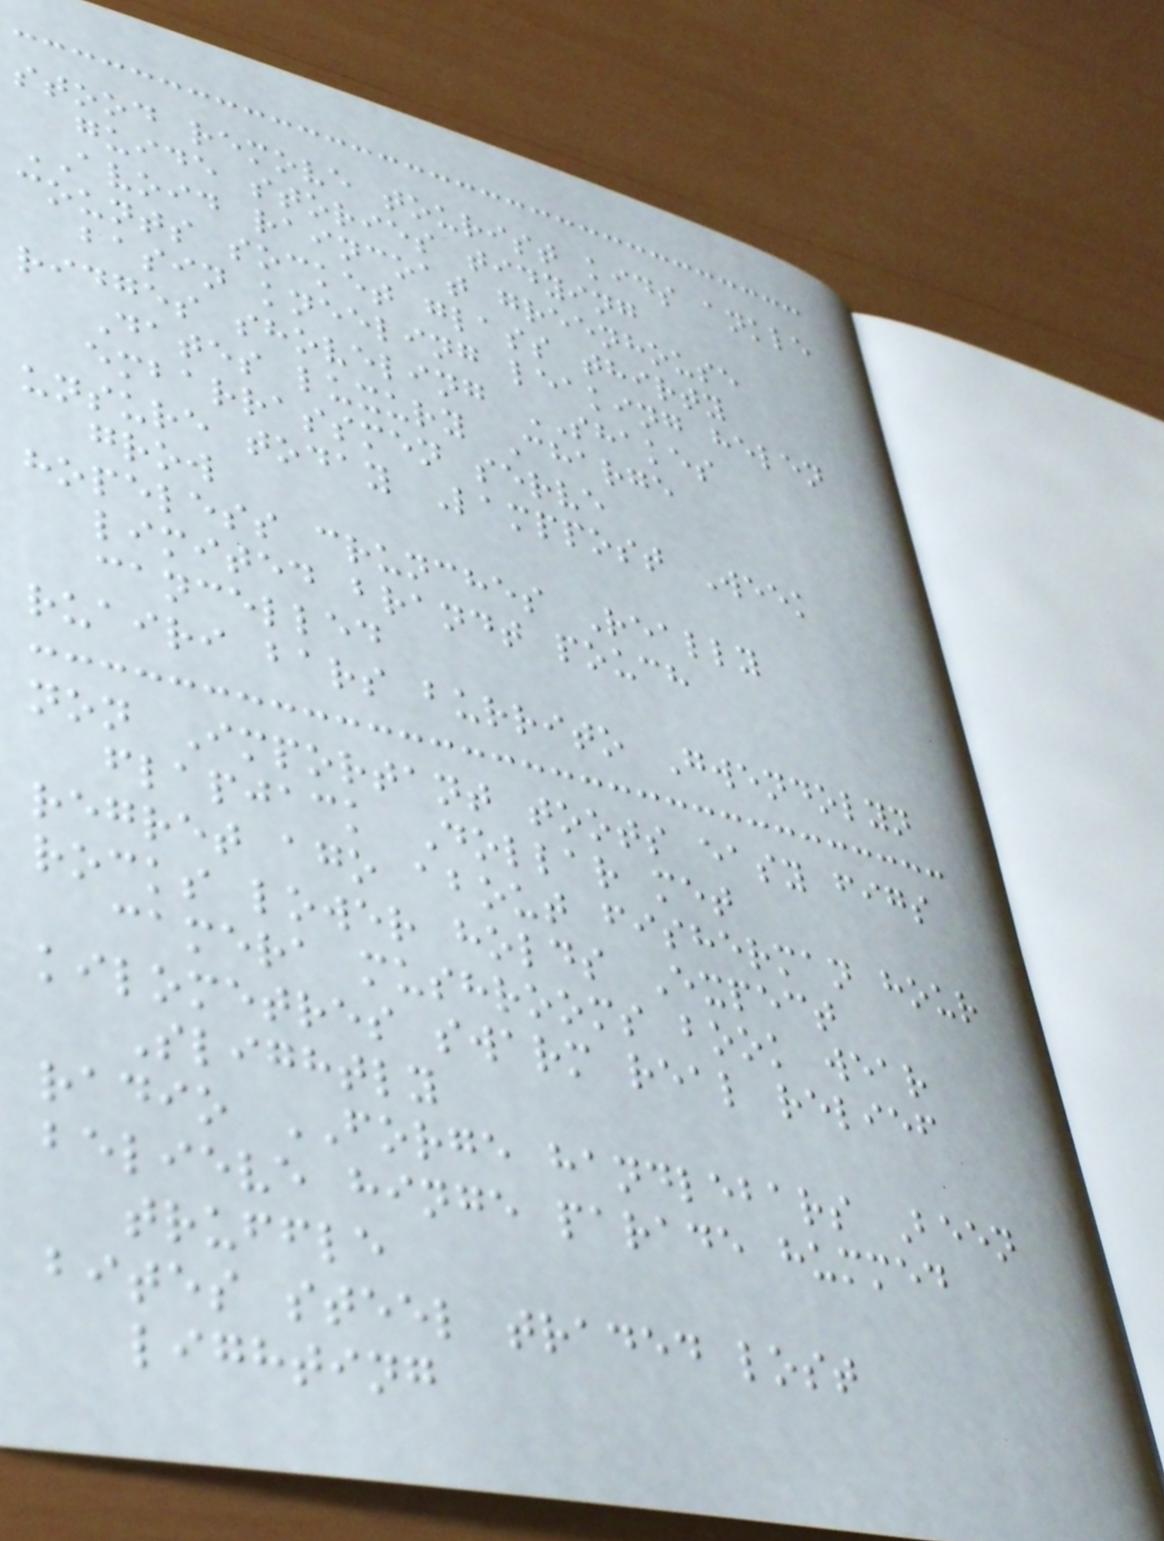stood remove tourist kids ankle
guide stories tidying
AVOID raincoat greenhouse
counts socket glass thirty
basin kneeling leaking helen
ridges shoveling SHAKES
Dates luxury Charge
embarrassmen serve
unsure today Lamppost Week
grow
hopeless crunches Really
limited brandt pouch
cancelled
ruairi bars burrito Gwendolyn
non Important toots easy figs
flapjack Dollar met
regret ago about fisherman hour
rocks lower holds Expect
camera mushrooms book wear
kilometres swarm real relief
Slightly
radio FORGE handlebars Been
believe hinge parade hummed
truffle
bites steel traded lost
lighting
